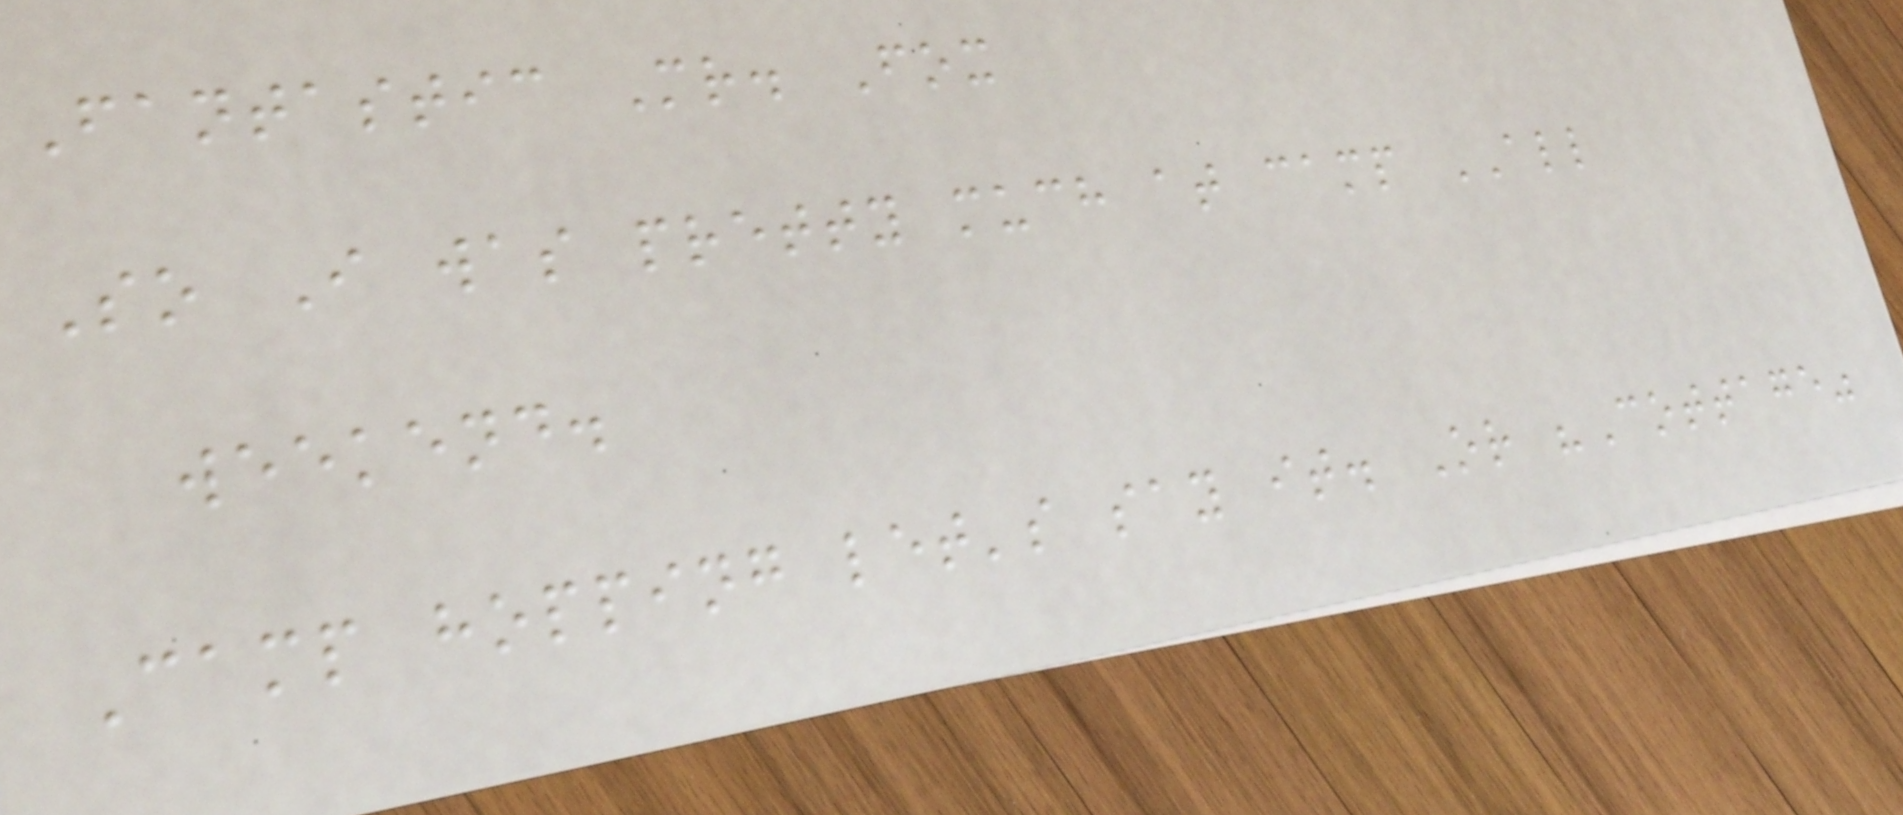Fantastic Mr. Fox
So I was pretty much at camp ALL
weekend.
Camp hopping let's say it. Or "Cottage"
